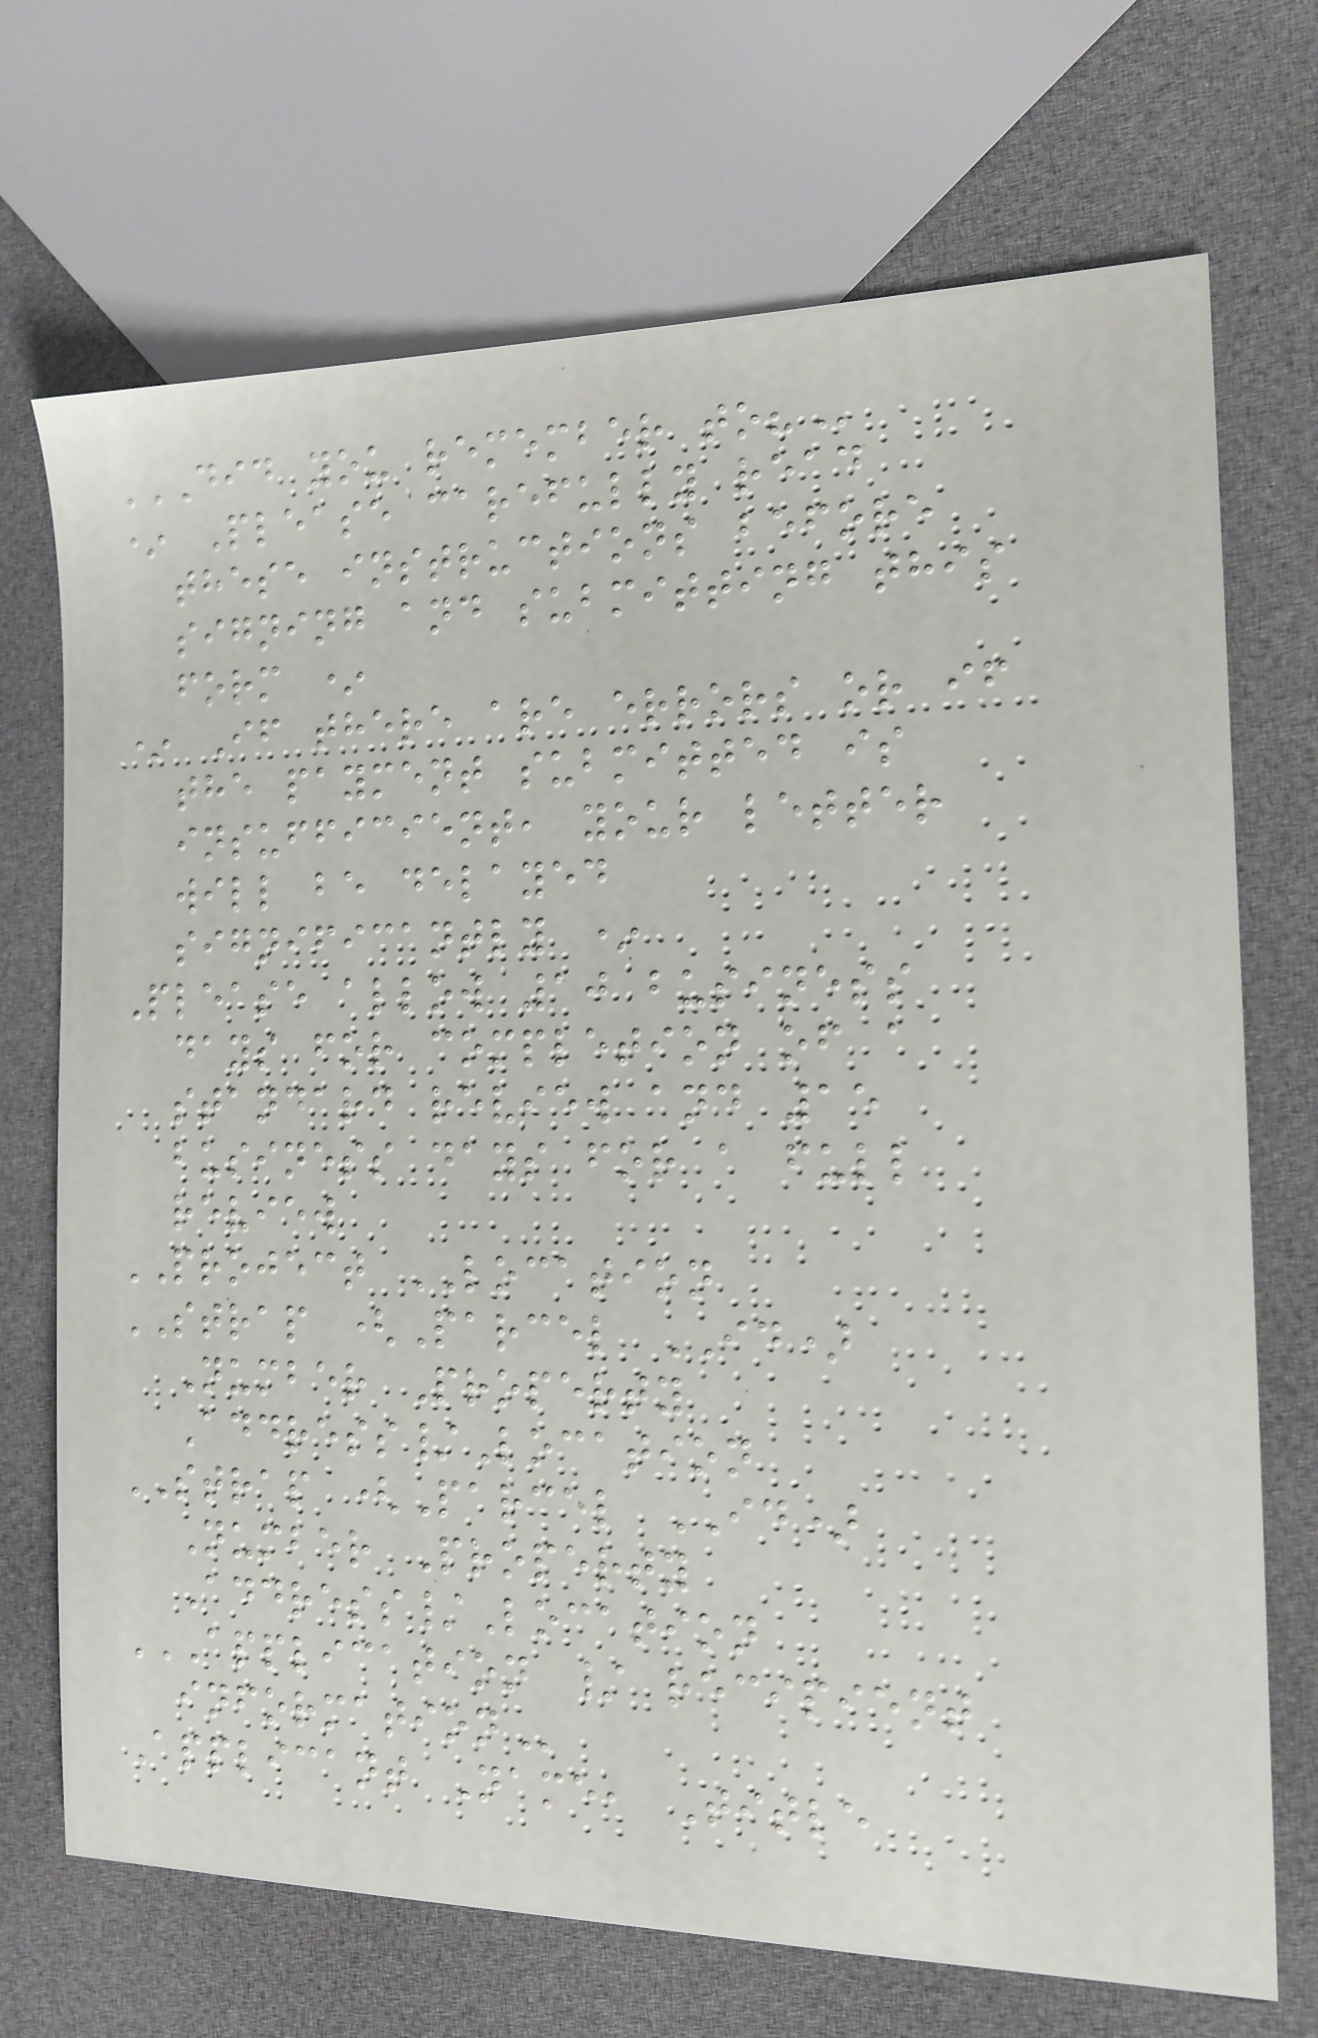DID YOU REMEMBER TO?
* Please carefully read
these instructions before
signing and submitting this
form *
* If there are errors or if
the payment submitted is
insufficient, your letter
will be delayed
significantly *
Please allow 10 business
days for completion of a
standard review and 15
business days for a full
review
PROJECT LOCATION
STRAP (Parcel ID)
Number Property
Address/Location
STRAP (Parcel ID)
Number Property
Address/Location
APPLICATION / RECIPIENT
INFORMATION
Applicant Name, Title
